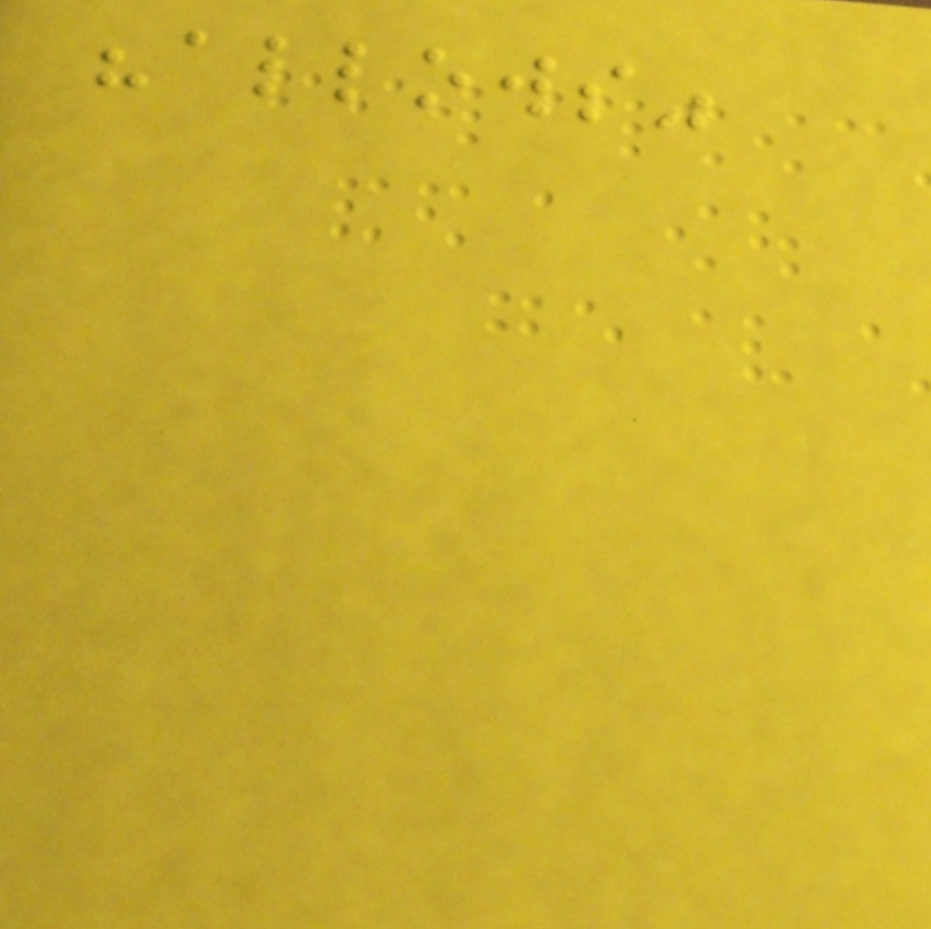"allows"
